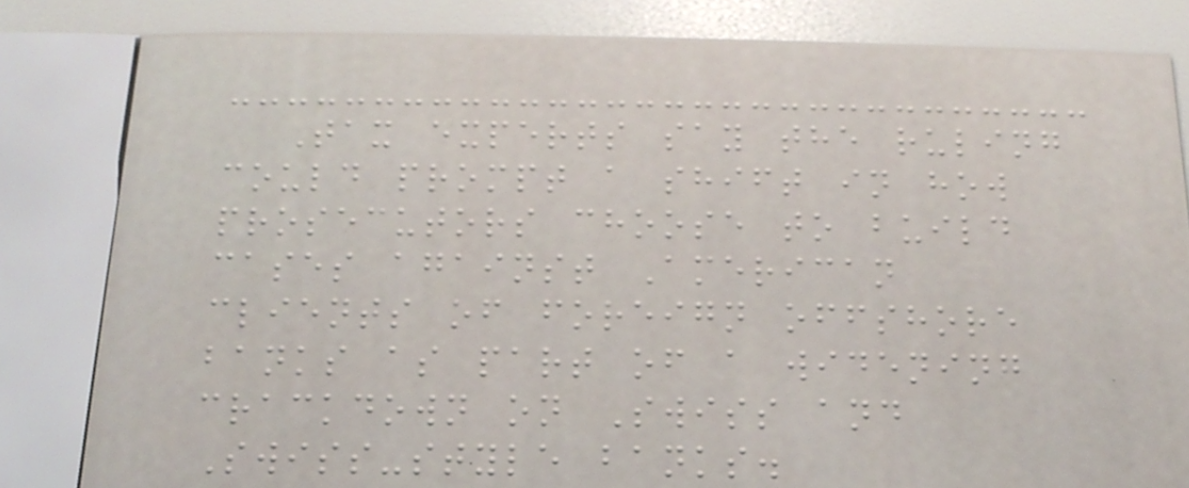Tax experts say the ruling
could prompt a shift in how
prosecutors choose to build
cases against American
clients of foreign offshore
banks as part of a widening
crackdown on Swiss and
Swiss-style banks.
